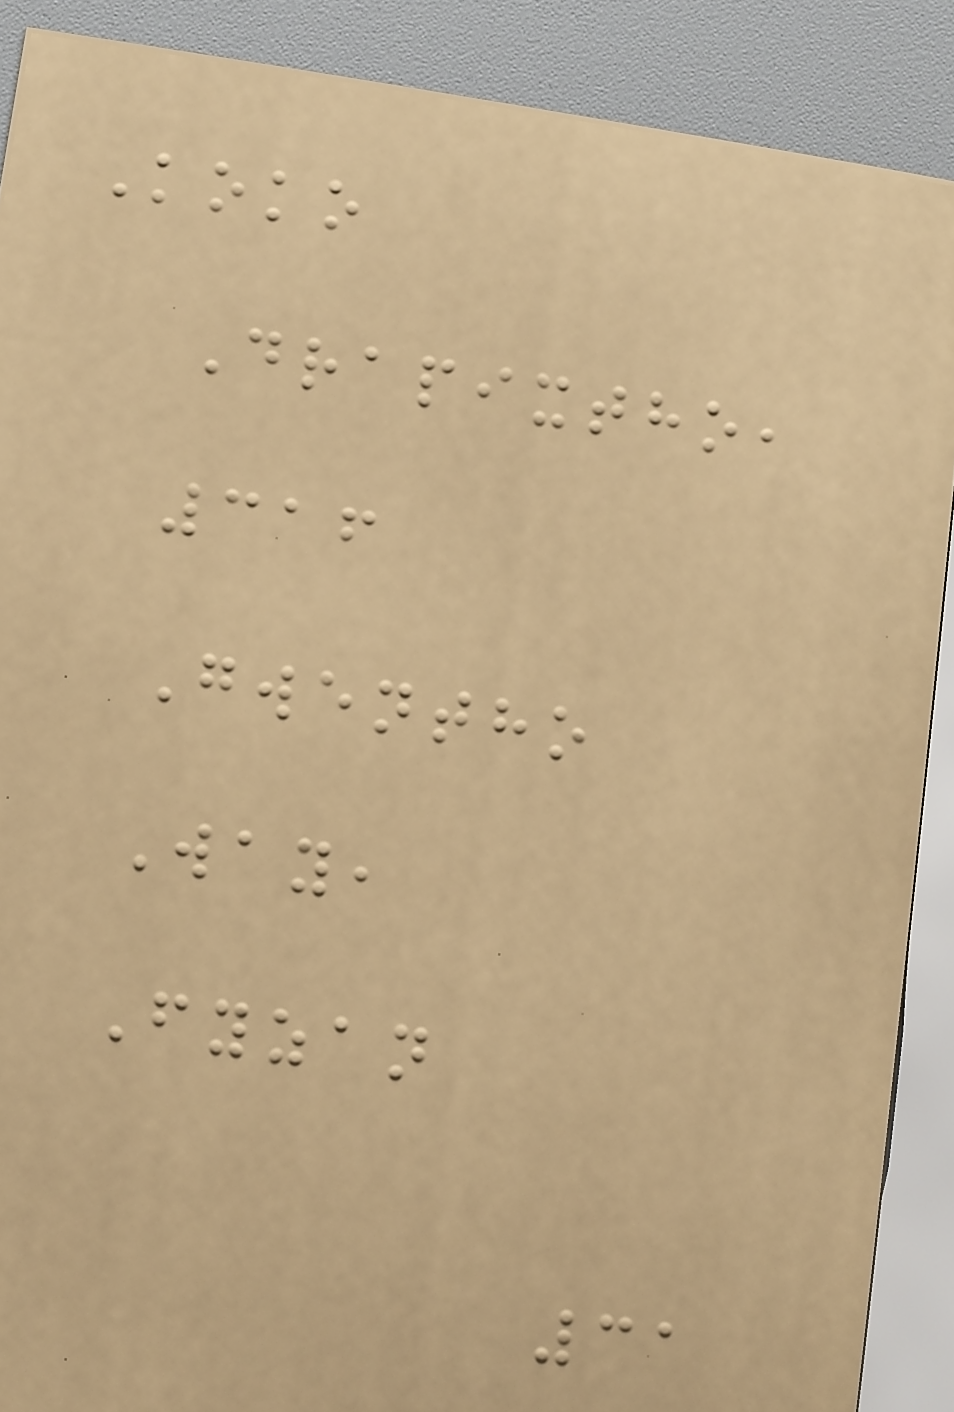Koko
Drapixtho,
316
Gwentho
Way,
Fyzan
31
